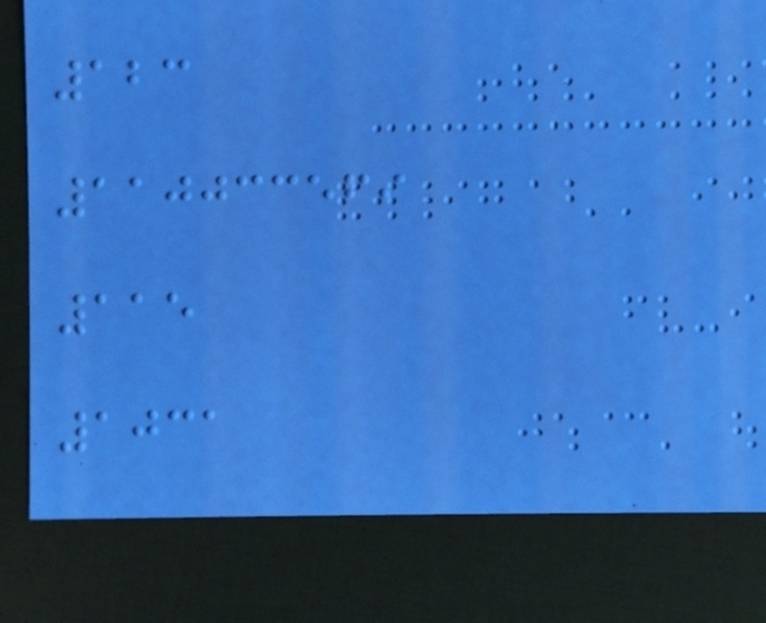123
110033569
115
1031
